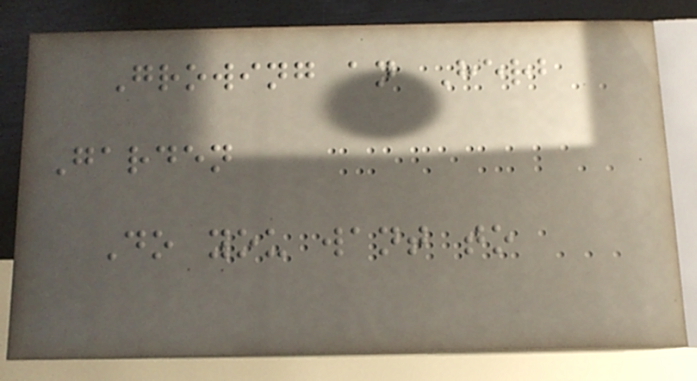Growing an Herb
Garden
Do you want to
